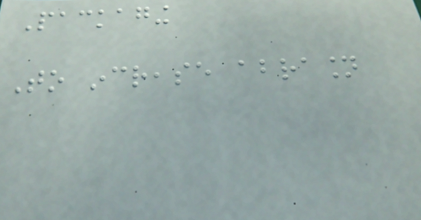Packaging
To increase abrasion
